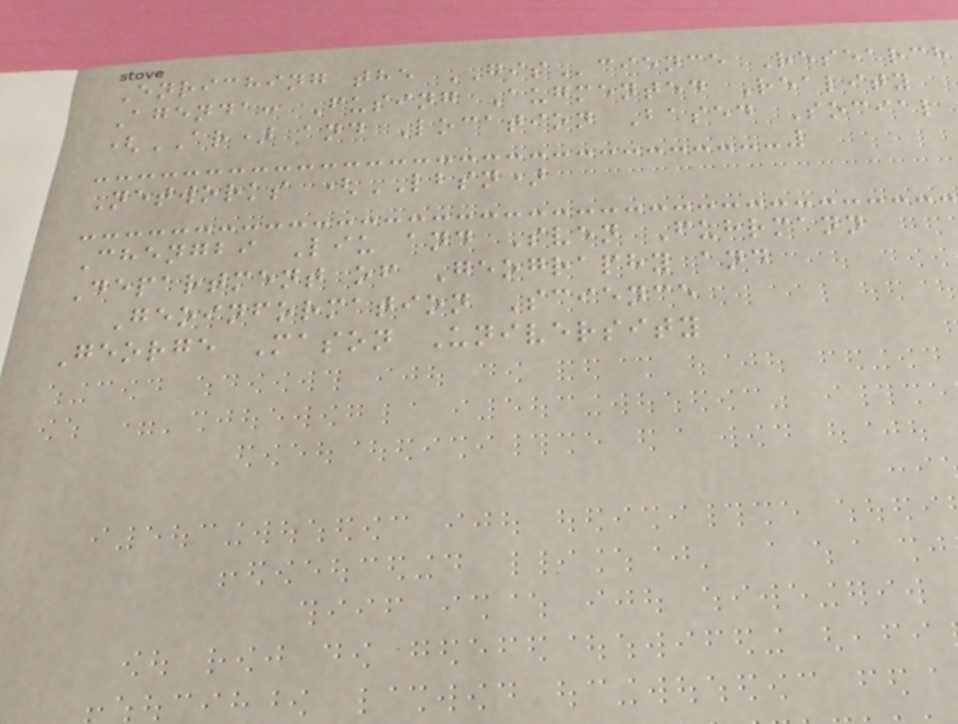Enriching the GIScience Research
Agenda: Fusing Augmented Reality
(AR) and Location Based Social
Networks (LBSN)
Chengbi Liu and Sven Fuhrmann
Department of Geography and
Geoinformation Science
George Mason University
